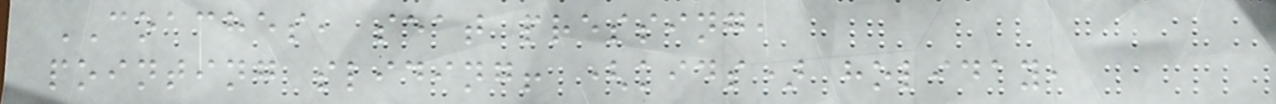COACHES, seat pressing,
pointing sliding! (kids) holiday,
